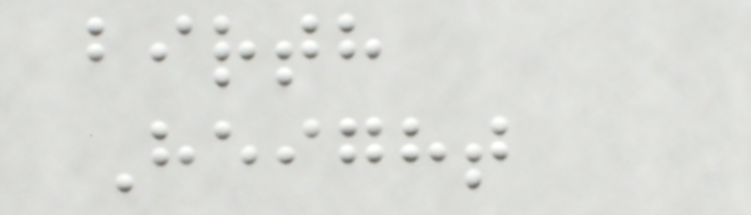birth
Height
